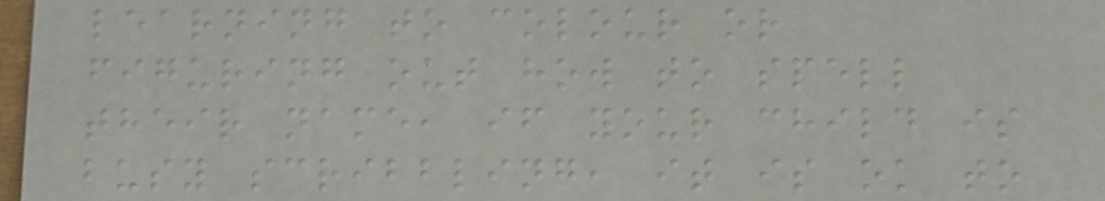learning to colour or
figuring out how to spell
their name, if your child is
busy scribbling, it is ok to
